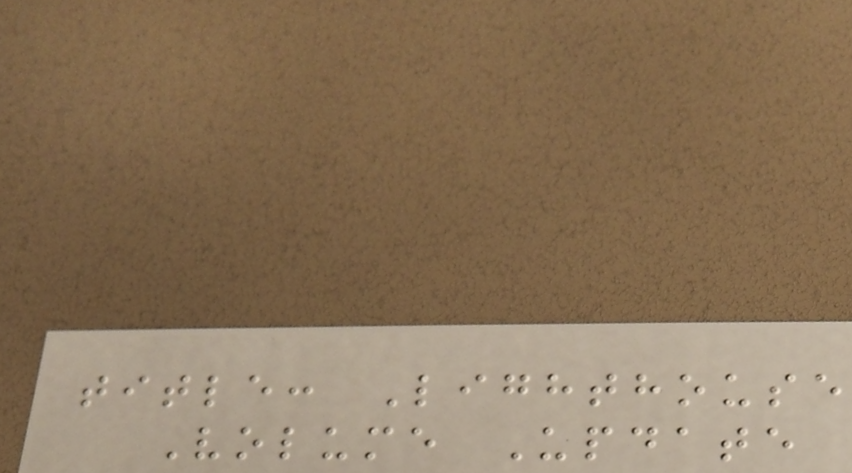title: Lighthouse
Volume Update
